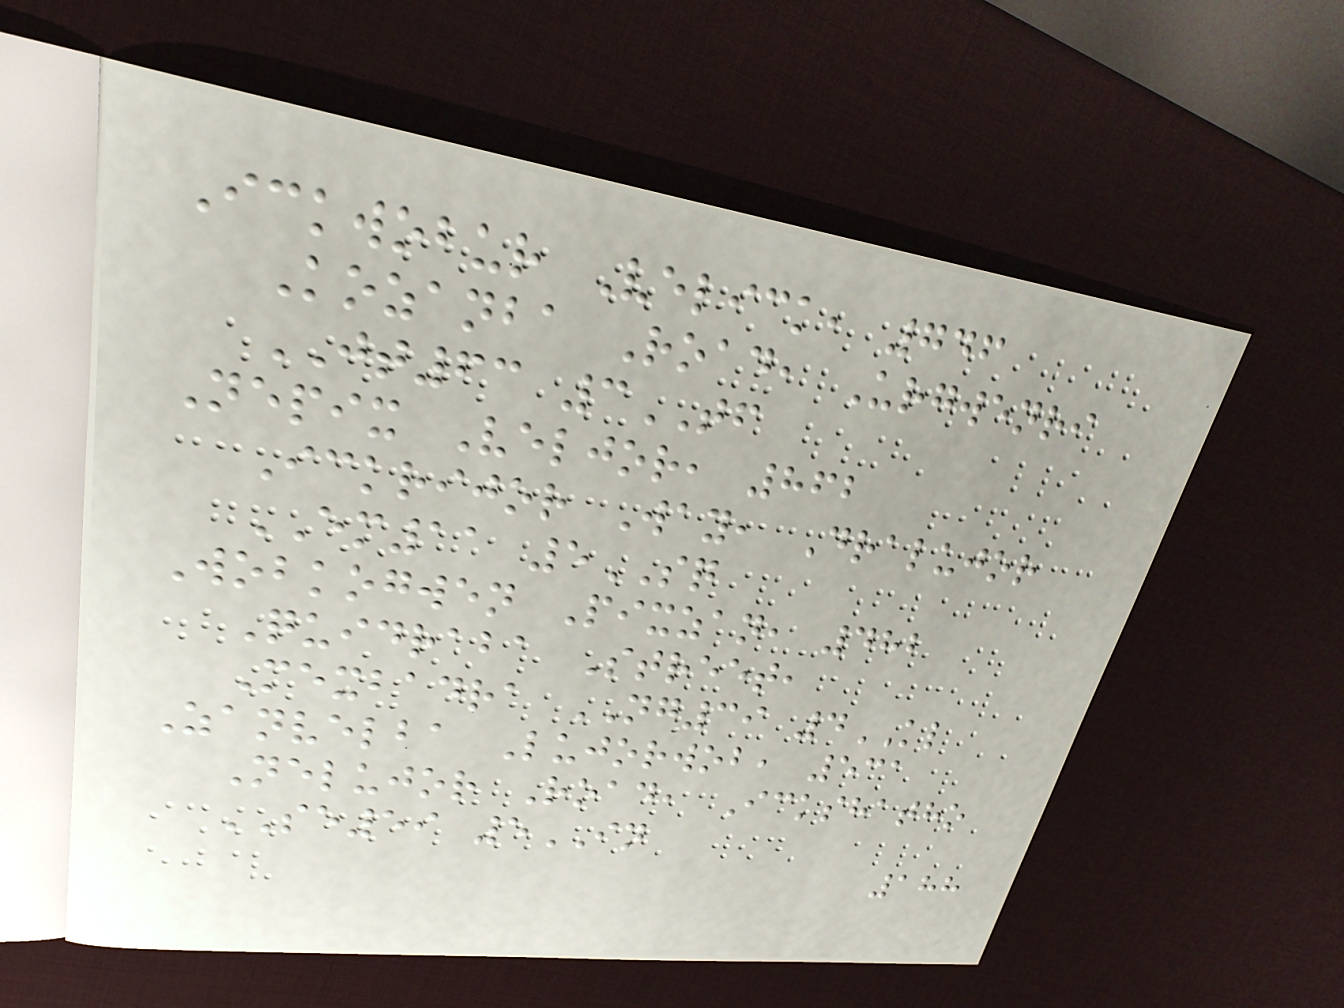Ickwobur Velick, 746
Kozanba Road, Urgwenri
JT63 3TF
Nepix Veljor, 862
Ickrijor Way, Dralujor
EM11 5SQ
Wobkogwen Pixzan, 482
Quidraba Street,
Mexbadra NG39 4KL
Zanvelba Lujorwob, 531
Nelujor Road, Ickshatho
SE59 5IN
188
